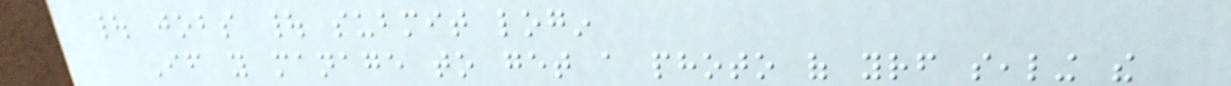| jobs | submit login
If you manage to get a photo of yourself sealing the
